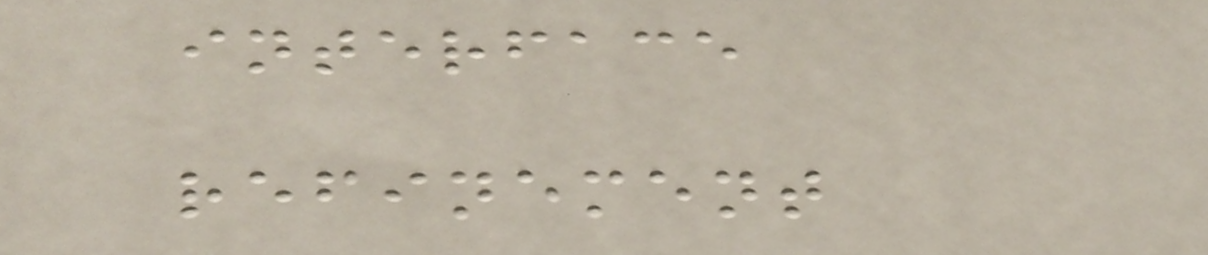interface
refinement
